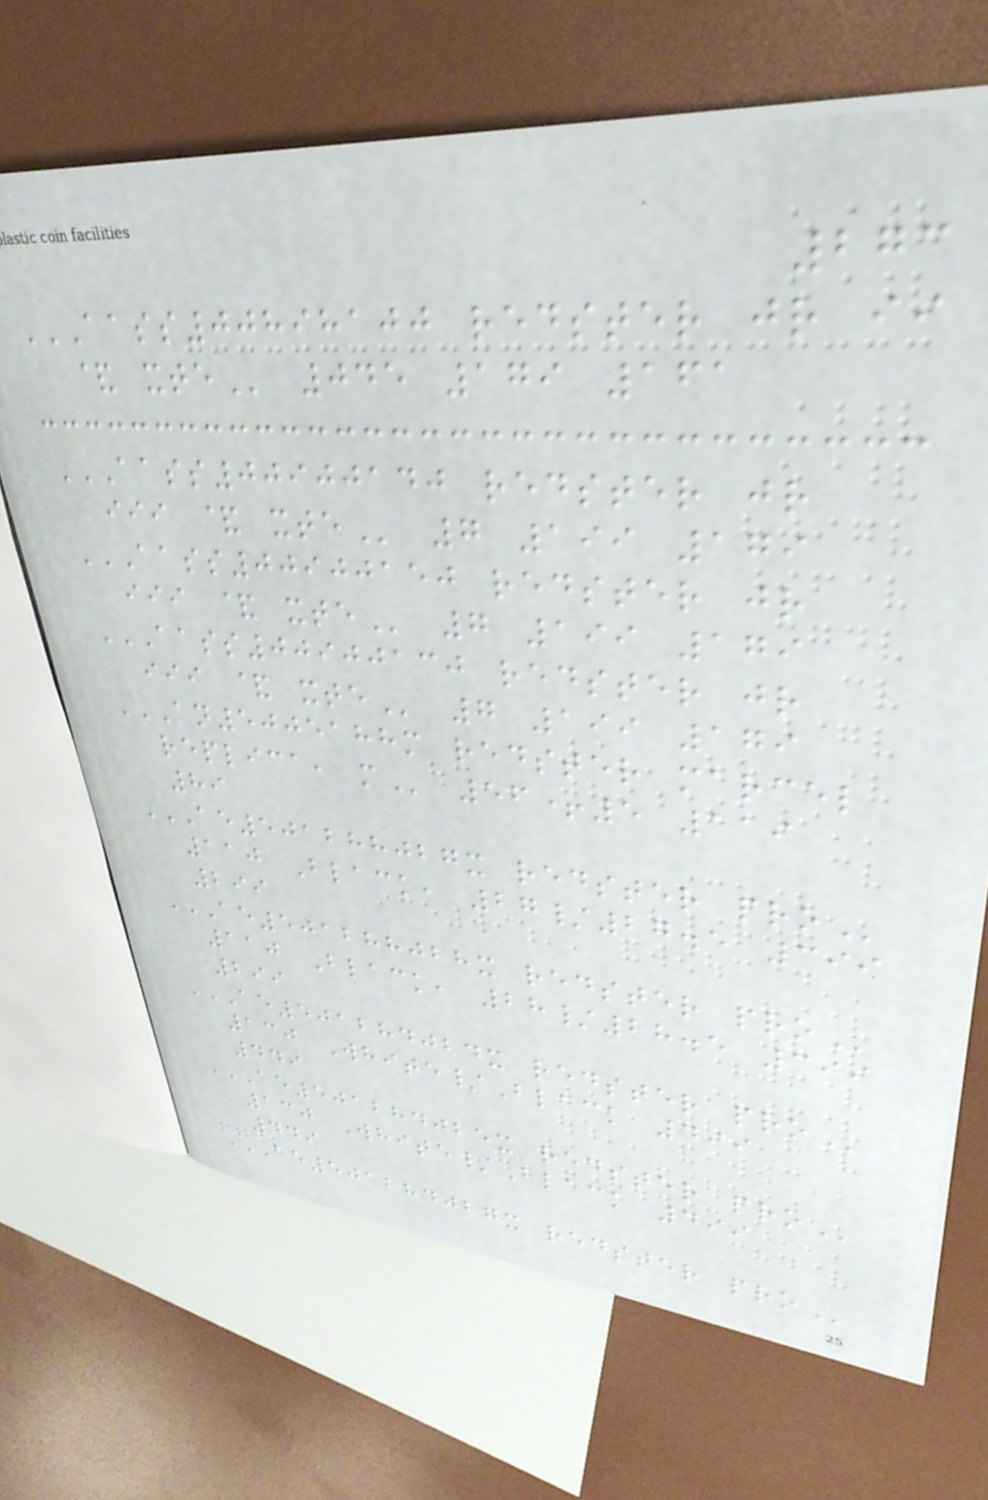273
AASS00898100 REDSTER JR II
& XTE 045 179 161
AASS00900140 REDSTER JR
III & XTE 7 199 179
AASS00900150 REDSTER JR
III & XTE 7 199 179
AASS00900130 REDSTER JR
III & XTE 7 199 179
AN5005188M REDSTER MARCEL
REPLICA, M 56+5 119
89
AE501288027X REDSTER PRO
110 Black, 27/27.5 399
299
AE501288028X REDSTER PRO
110 Black, 28/28.5 399
299
AE501284024X REDSTER PRO
130 White/Black 499
449
AE501284025X REDSTER PRO
130 White/Black 499
449
AE501284027X REDSTER PRO
